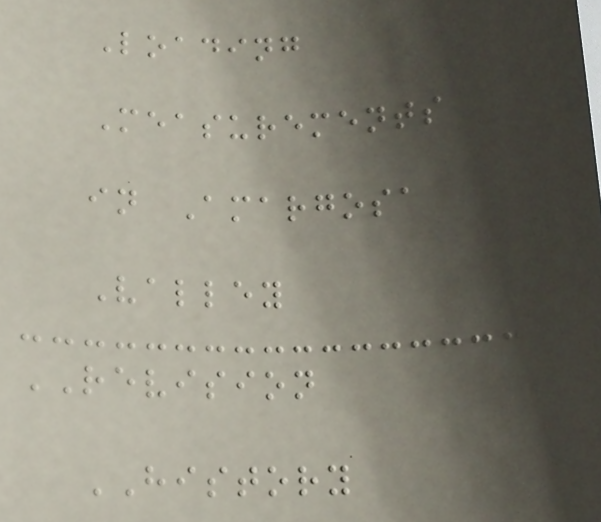Loading
Measurements
in Amargosa
Valley
REVISION
HISTORY
